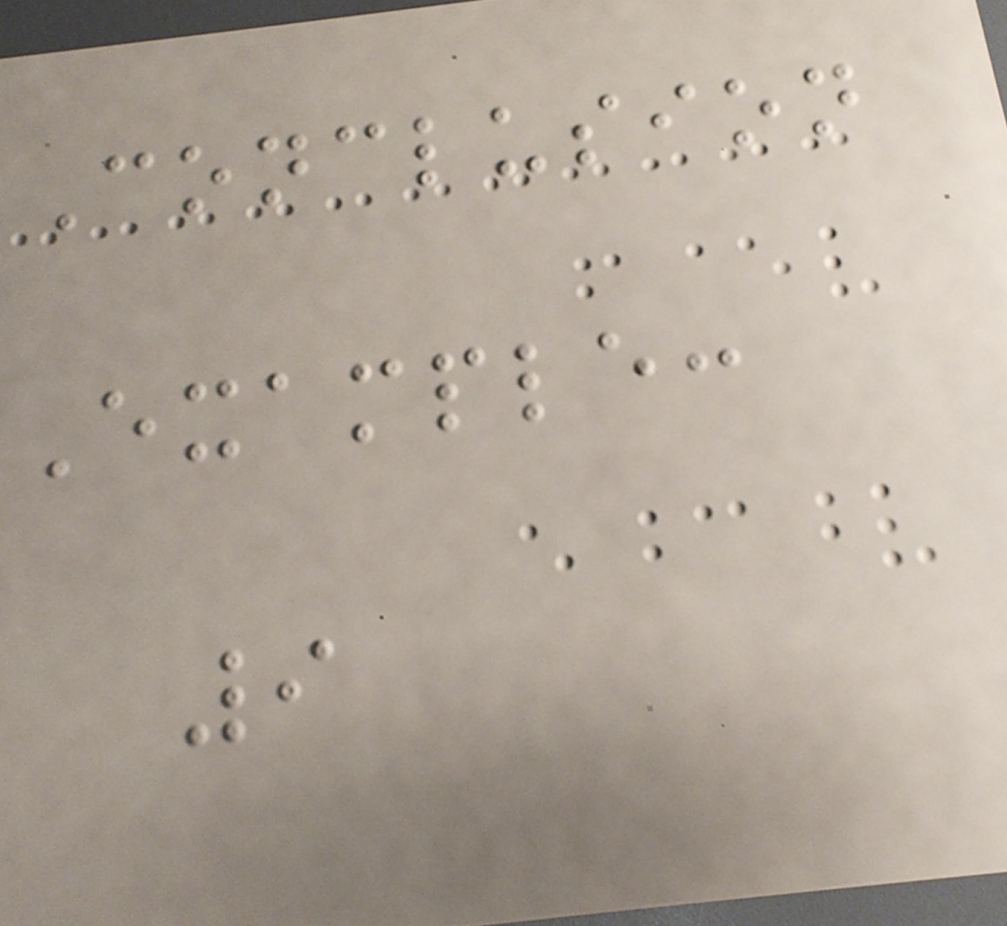Conclusion
Example:
9
